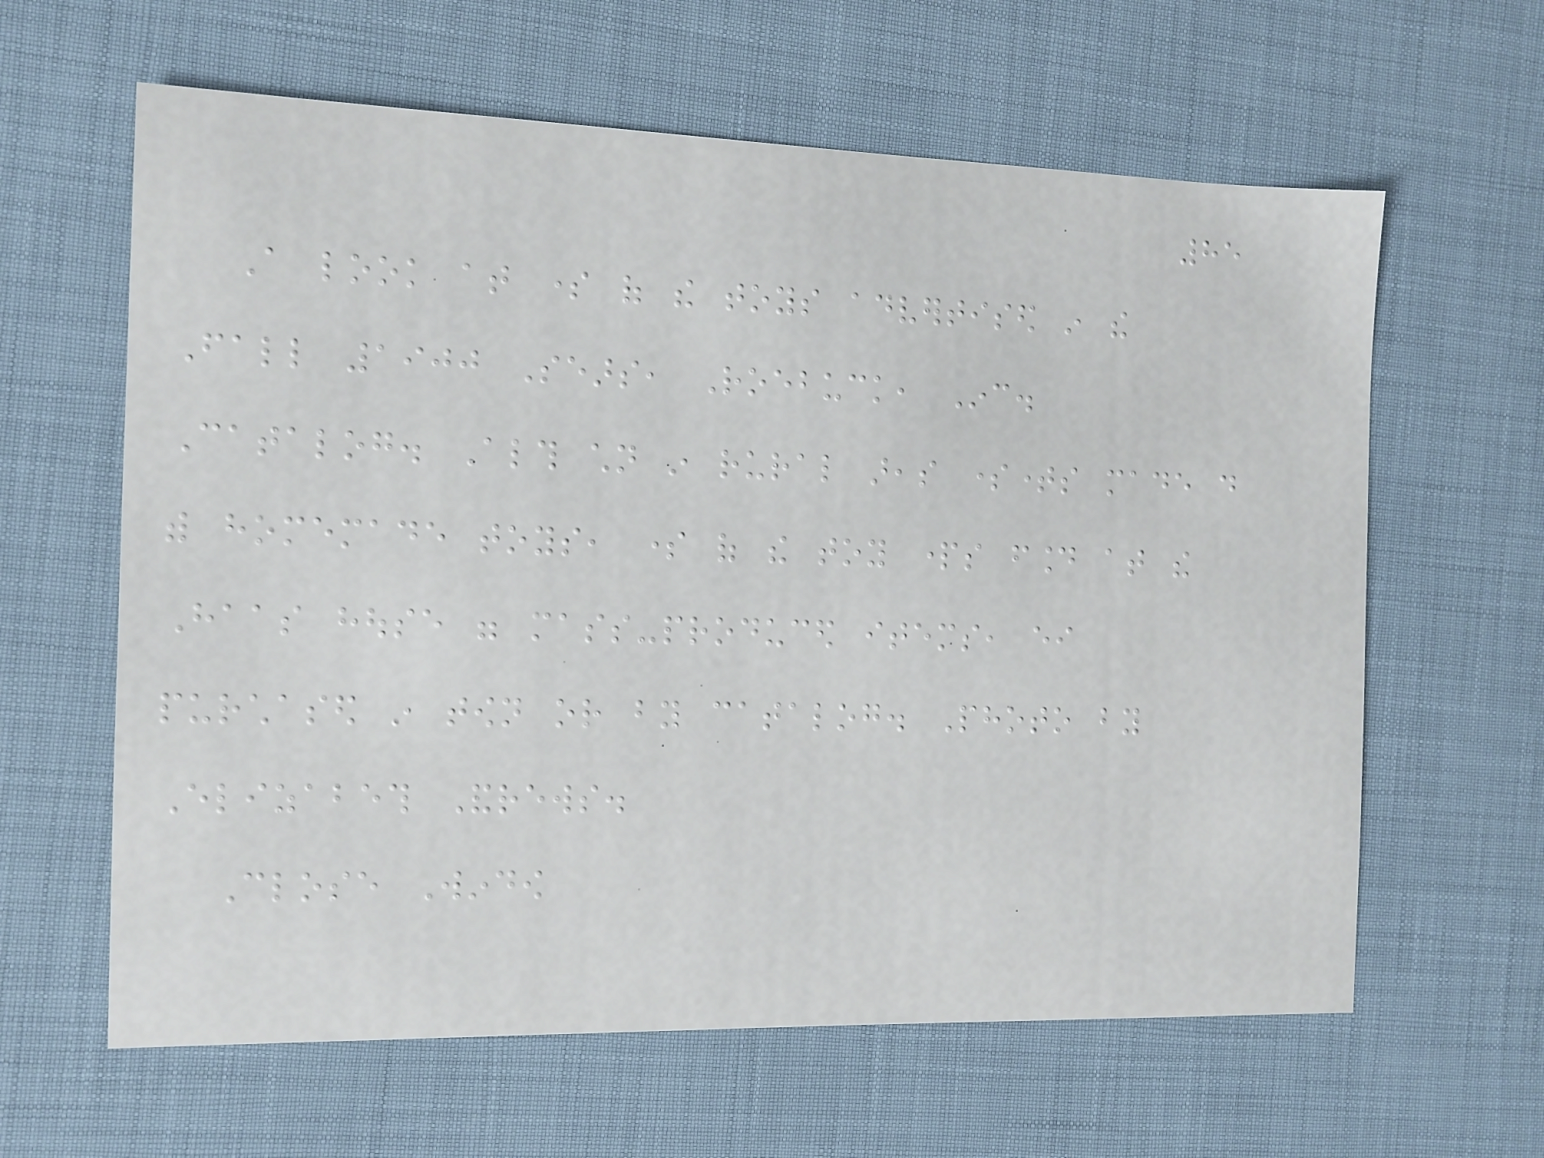85
A look at some of the toys advertised in the
Fall 1900 Sears, Roebuck, Inc.
Catalog. Although children in rural areas sometimes made do
with homemade toys, some of the toy parts found at the
Haas house were mass-produced items, either
purchased in town or by catalog. Photo by
Elizabeth Andrews.
Close Window
